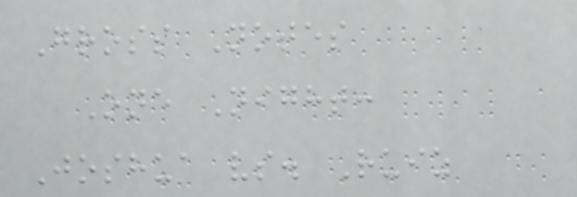Gross Notes
One Night:
Joshua vs. Ruiz
